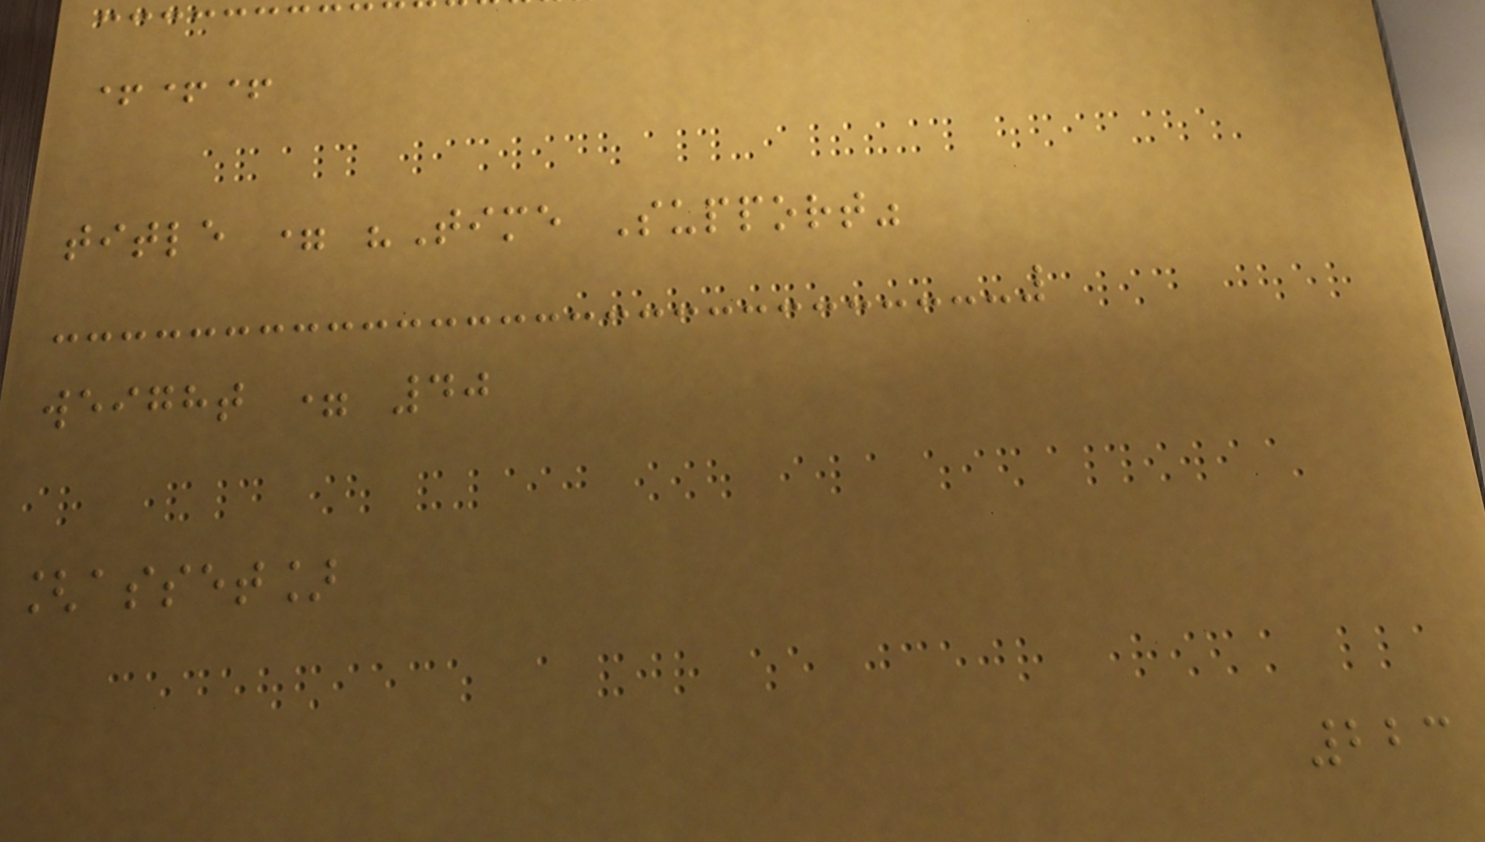+++
title = "Time Support"
weight = 40
[asset]
223
